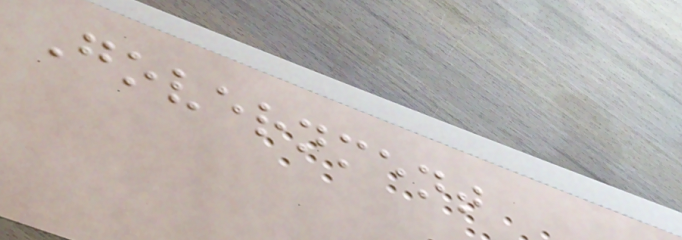Government
